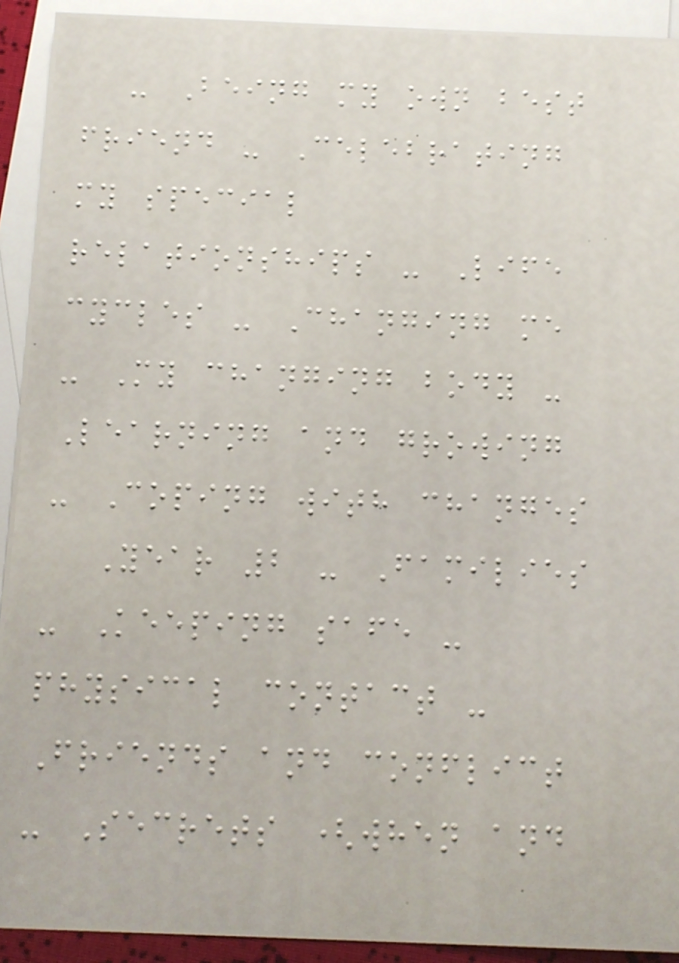- Being my own best
friend - Celebrating
my special
relationships - Life
cycles - Changing me
- My changing body -
Learning and growing
- Coping with changes
Year 2 - Families
- Keeping safe -
physical contact -
Friends and conflict
- Secrets (when and
